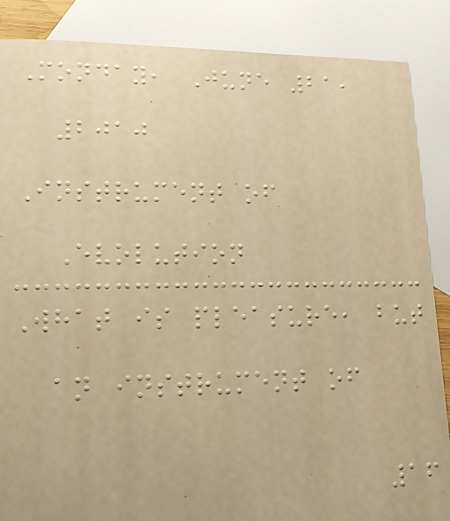Monday, June 21,
2010
Instrument of
Evolution
What is pleasure, but
an instrument of
16
